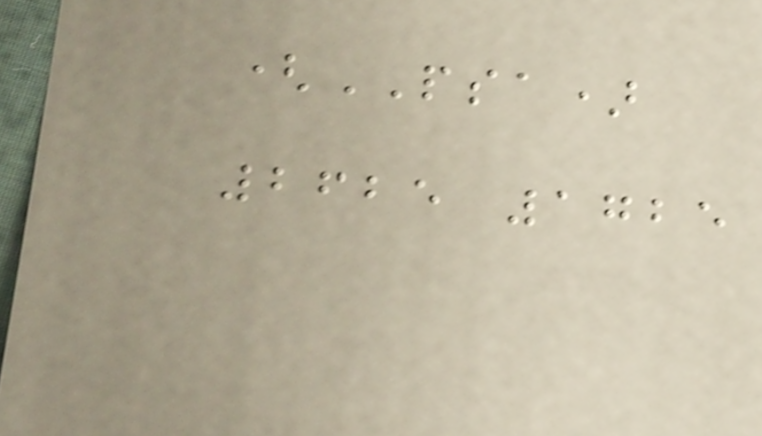(PSA)
2625 1725
